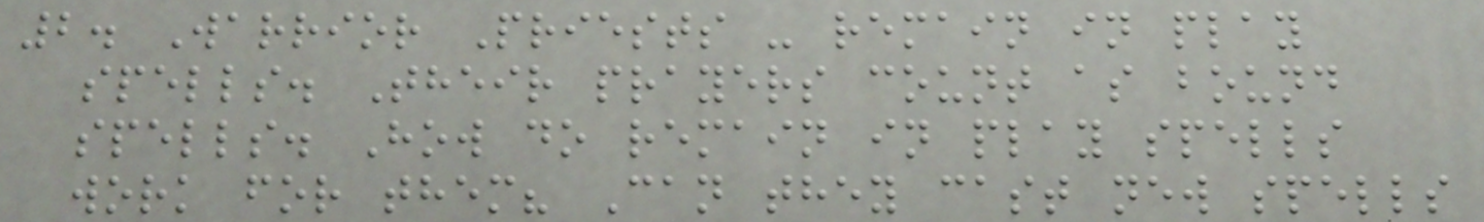2. Warrior Priests - remain in play
spells. Their prayers count as bound
spells. How do remain in play spells
work for them? Can they cast new spells
